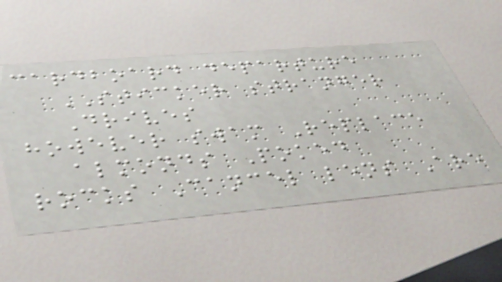cardboard departure
STICKER stranger
Drives
however swam Replace
almonds Poked
rocks Cancel lens Are
